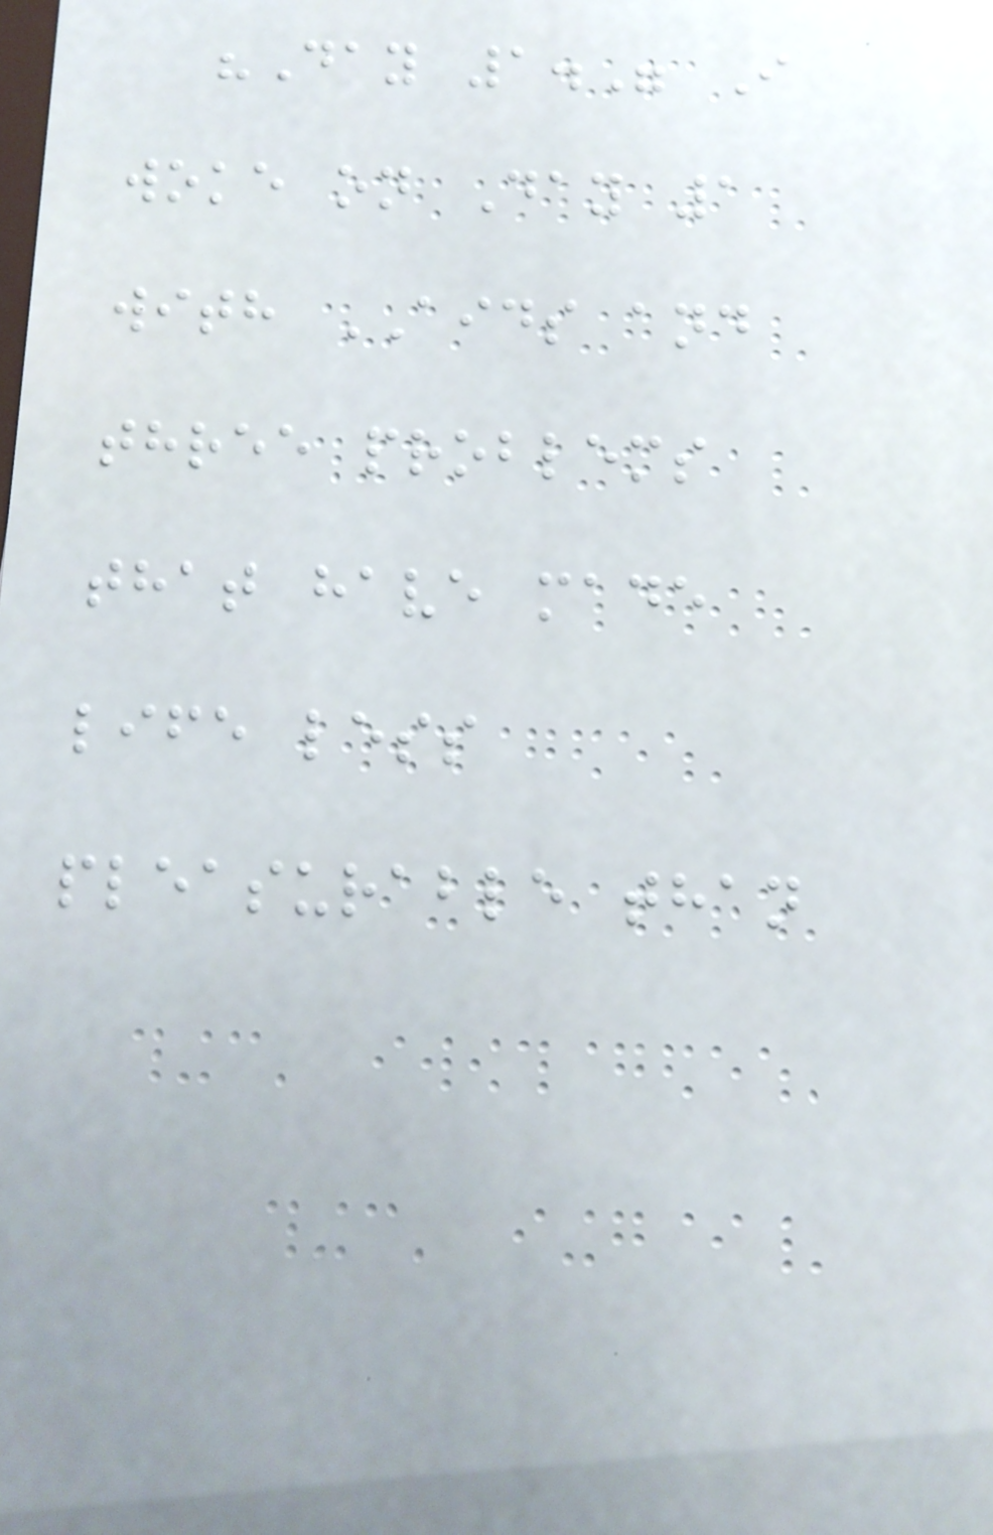"Day 1." I
woke on Day 1
with AIDS and
three problems
that have made
life less
pleasurable than
